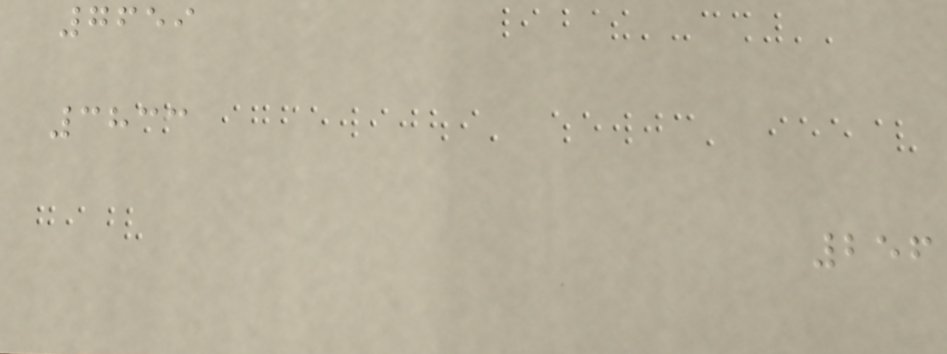7659
3833
256
